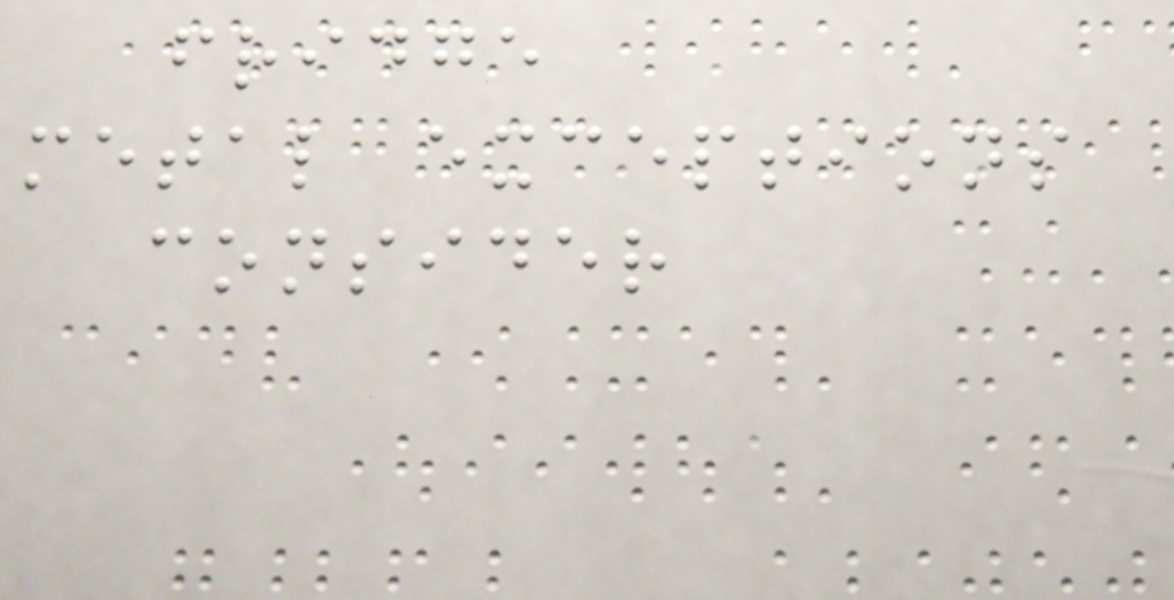fridge
metal exceptions
consider
